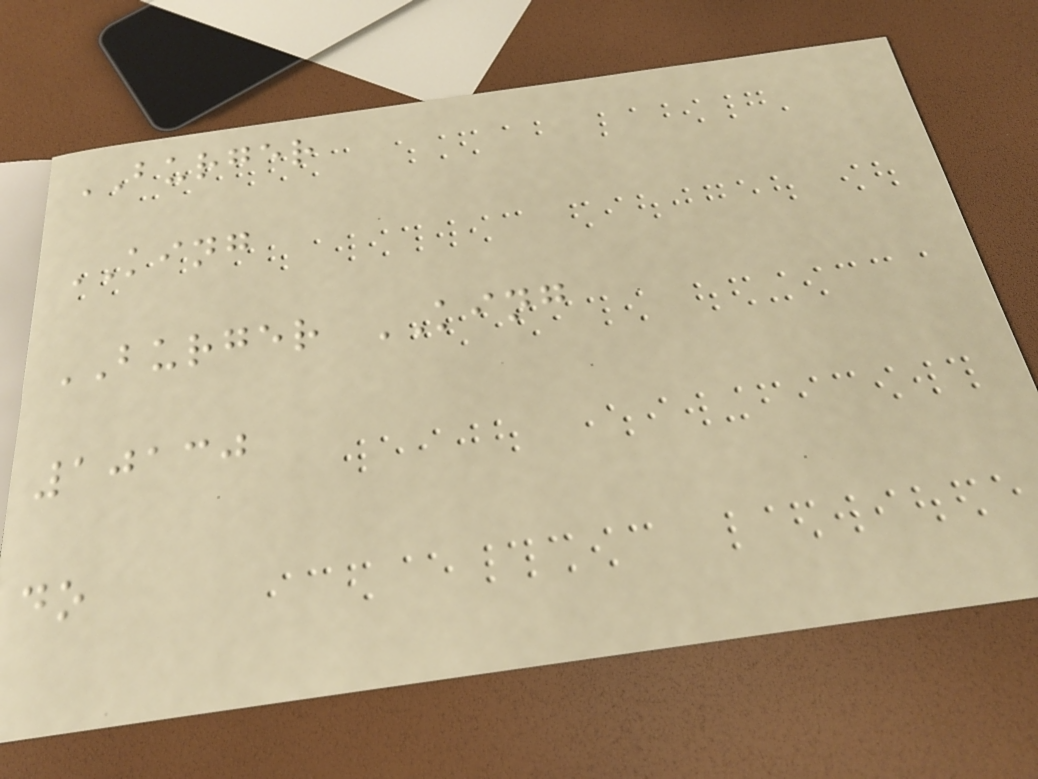BURGER
KING
BURGER KING
10130
do
